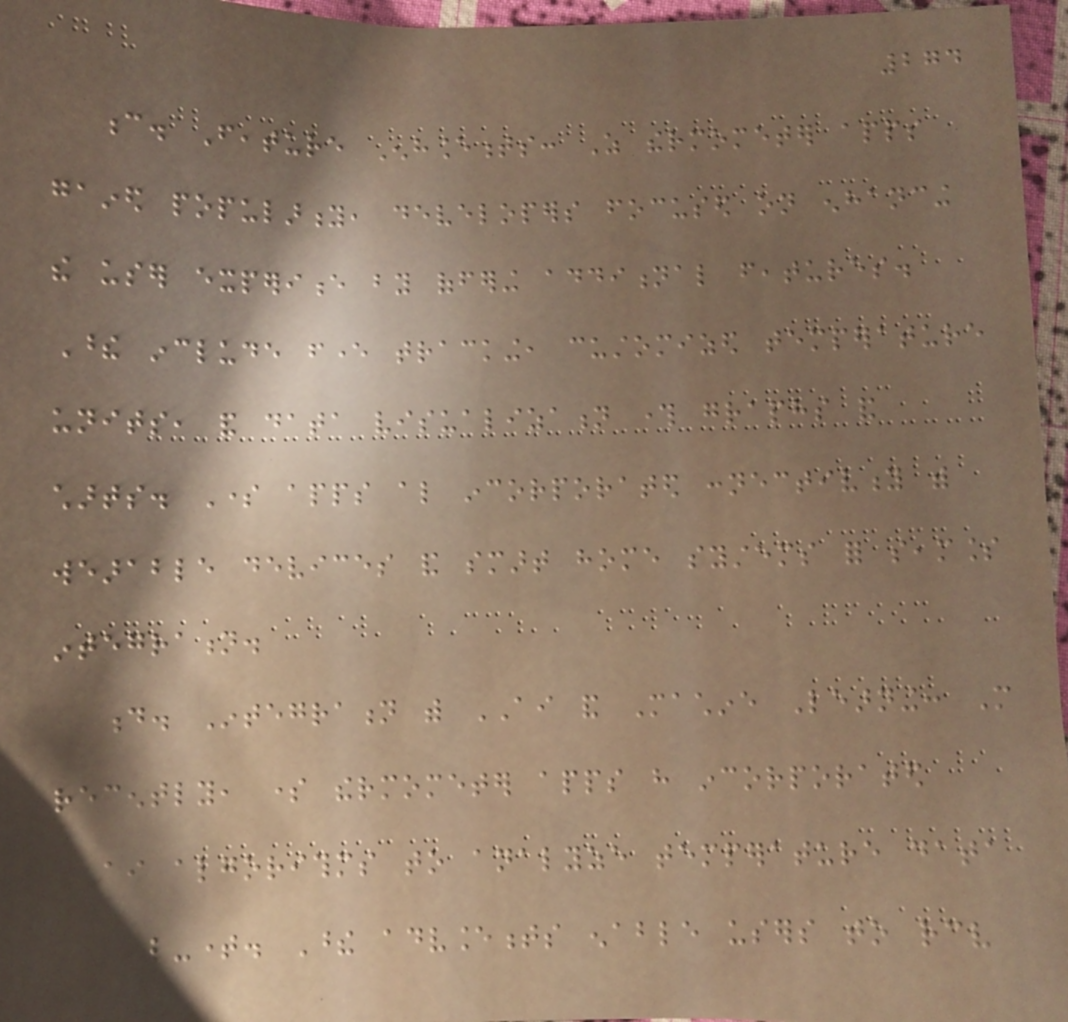274
c. Feature Enhancements: As thermometer apps
gained popularity, developers focused on enhancing
the user experience by offering additional features.
These include fever tracking, customized temperature
units, and data visualization through graphs and
charts. Some apps also incorporated connectivity with
wearable devices and smart home systems for seamless
integration.
d. Integration with AI and Machine Learning: More
recently, some thermometer apps have incorporated
AI algorithms to analyze temperature data
in real-time. These advancements enable users to receive
